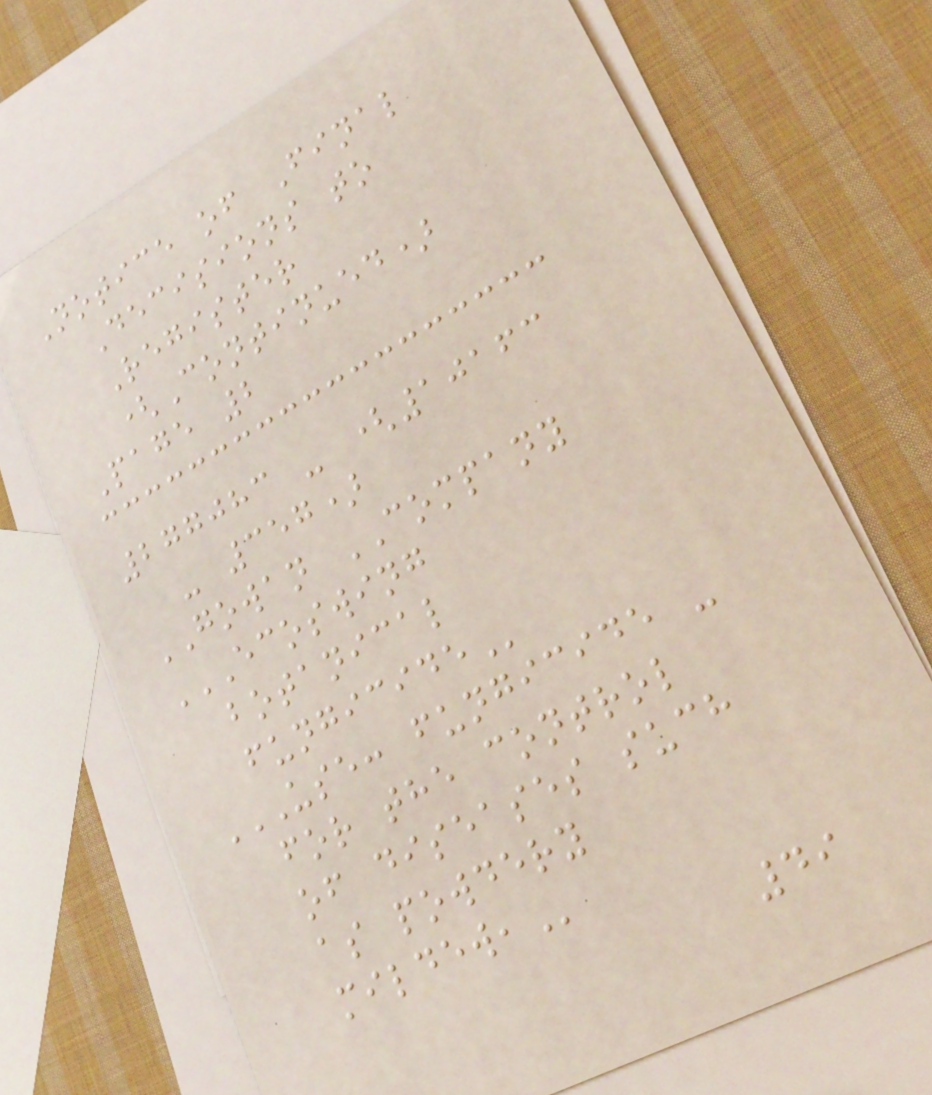Notice of Final
Decisions to
Register
(Continued)
Page 2
277083 - (10163
- 357)
GOWAN COMPANY
ECOSWING
BOTANICAL
FUNGICIDE
USE: FUNGICIDE -
FOR THE CONTROL
OF DISEASES SUCH
AS POWDERY
MILDEW,
49
